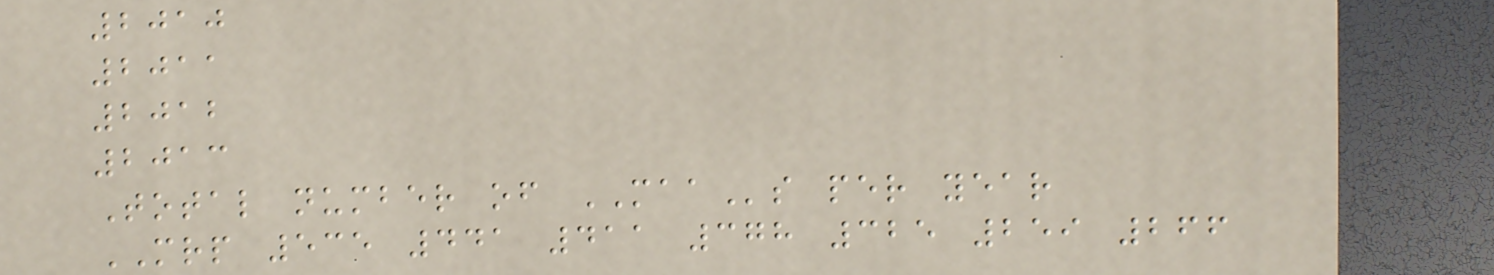2010
2011
2012
2013
Total number of MAAs per year
MRP 535 441 411 378 325 259 266
